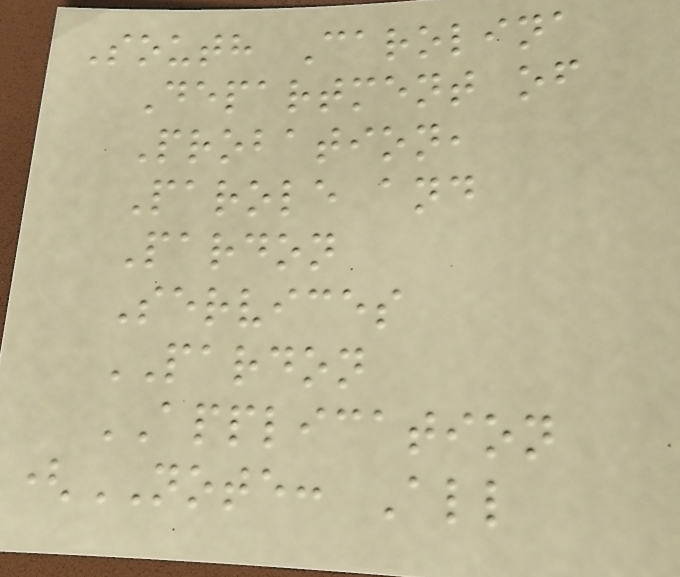South Carolina
Department of
Probation,
Parole and
Pardon
Services
PARDON
APPLICATION
(NOTE: All
